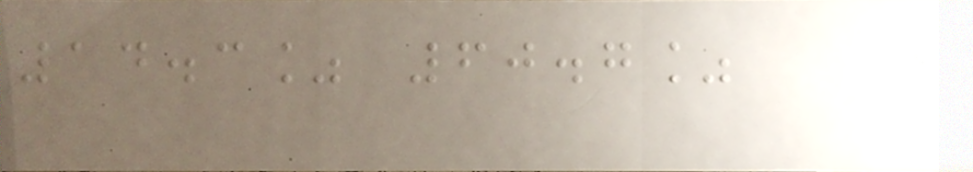14.3% 60.7%
